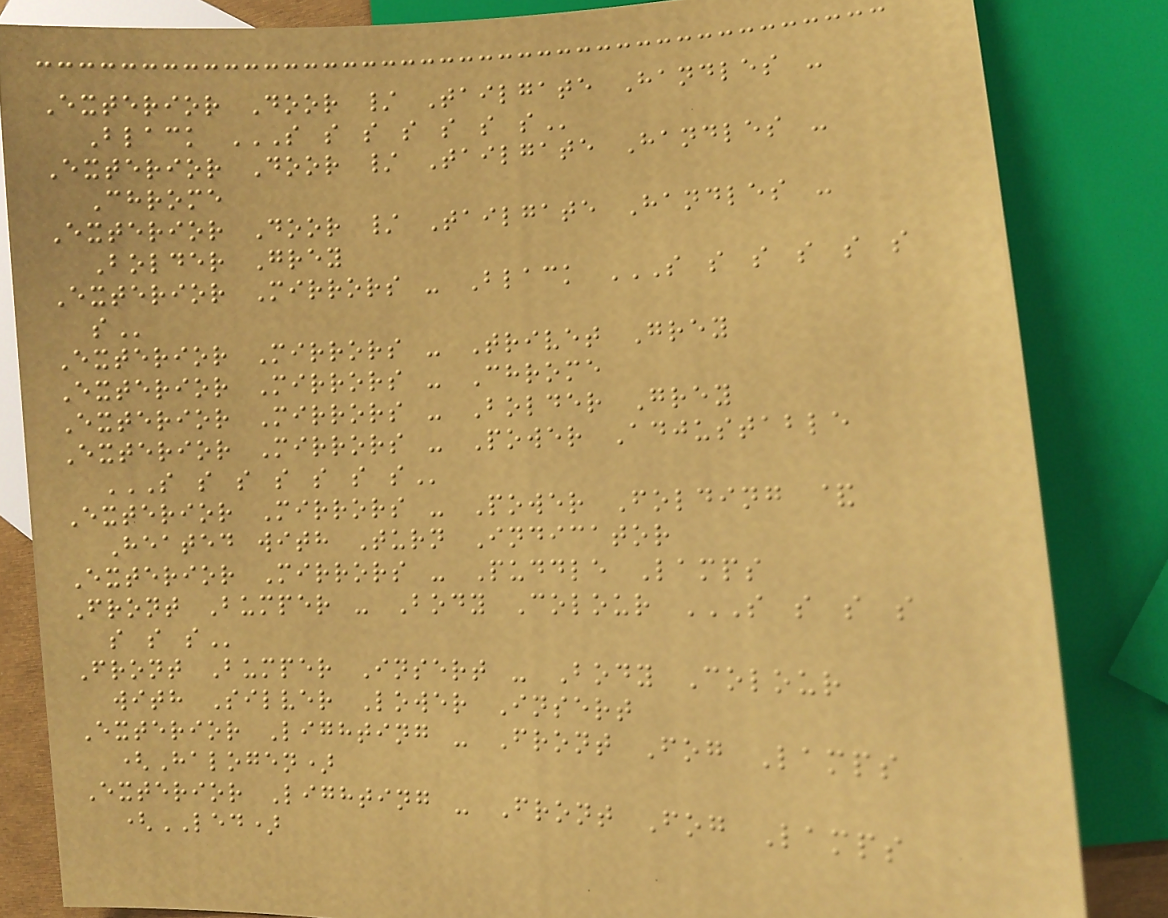Exterior Door / Tailgate Handles -
Black S S S S S S S
Exterior Door / Tailgate Handles -
Chrome
Exterior Door / Tailgate Handles -
Bolder Grey
Exterior Mirrors - Black S S S S S S
S
Exterior Mirrors - Trivet Grey
Exterior Mirrors - Chrome
Exterior Mirrors - Bolder Grey
Exterior Mirrors - Power Adjustable
S S S S S S S
Exterior Mirrors - Power Folding &
Heated with Turn Indicator
Exterior Mirrors - Puddle Lamps
Front Bumper - Body Colour S S S S
S S S
Front Bumper Insert - Body Colour
with Silver Lower Insert
Exterior Lighting - Front Fog Lamps
(Halogen)
Exterior Lighting - Front Fog Lamps
(LED)
